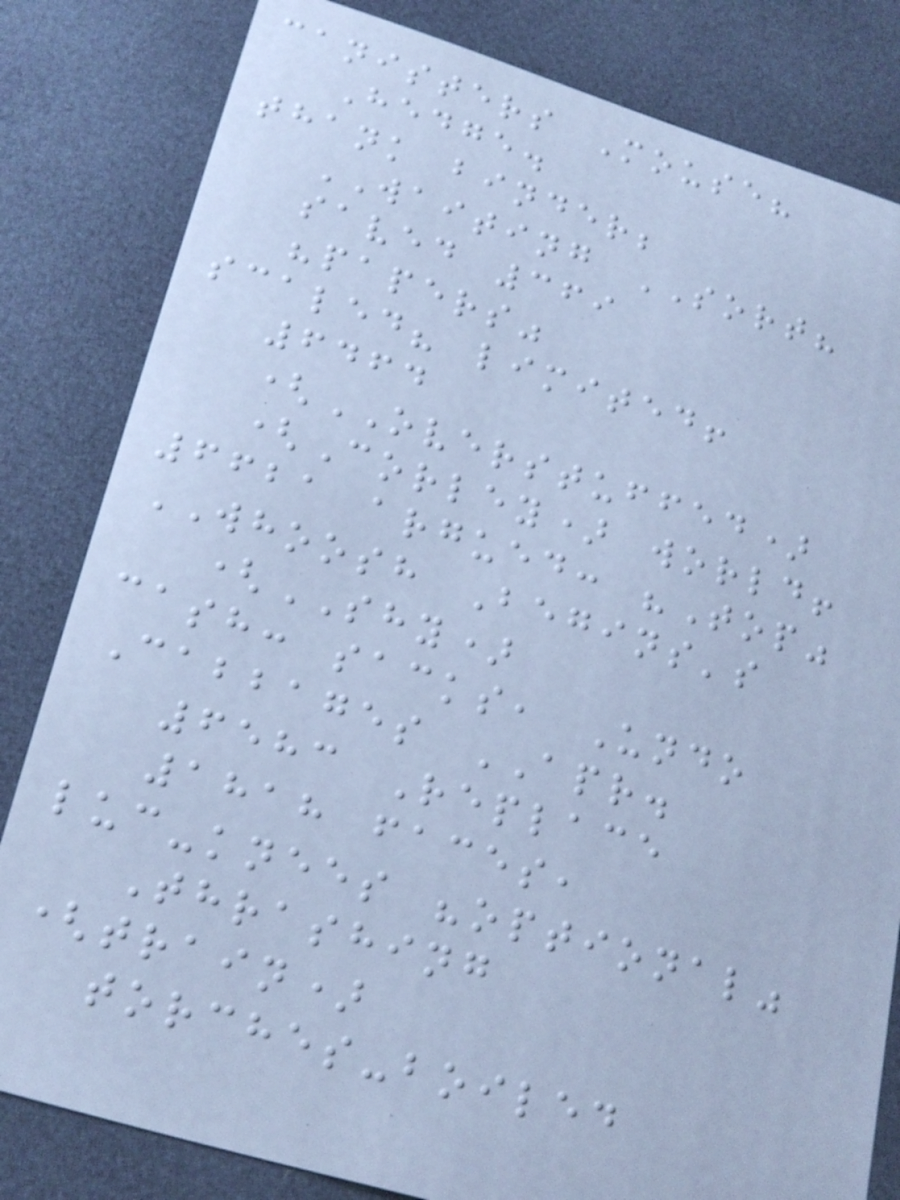canisters Mouse?
Hedge.
thank binder;
WAITING SORT?
saved 369
"papers"
scaled? limited!
6464
(OVERSTUFFED)
(Corley) world!
6621 argued: "Top"
WHOOSH Begins's
(SHY)
cash: sacks, Undo
Cabbages APR.
6583 Replace
1818 faces,
luc-knees "optional"
Thrashing
(train)
torches-boiled
